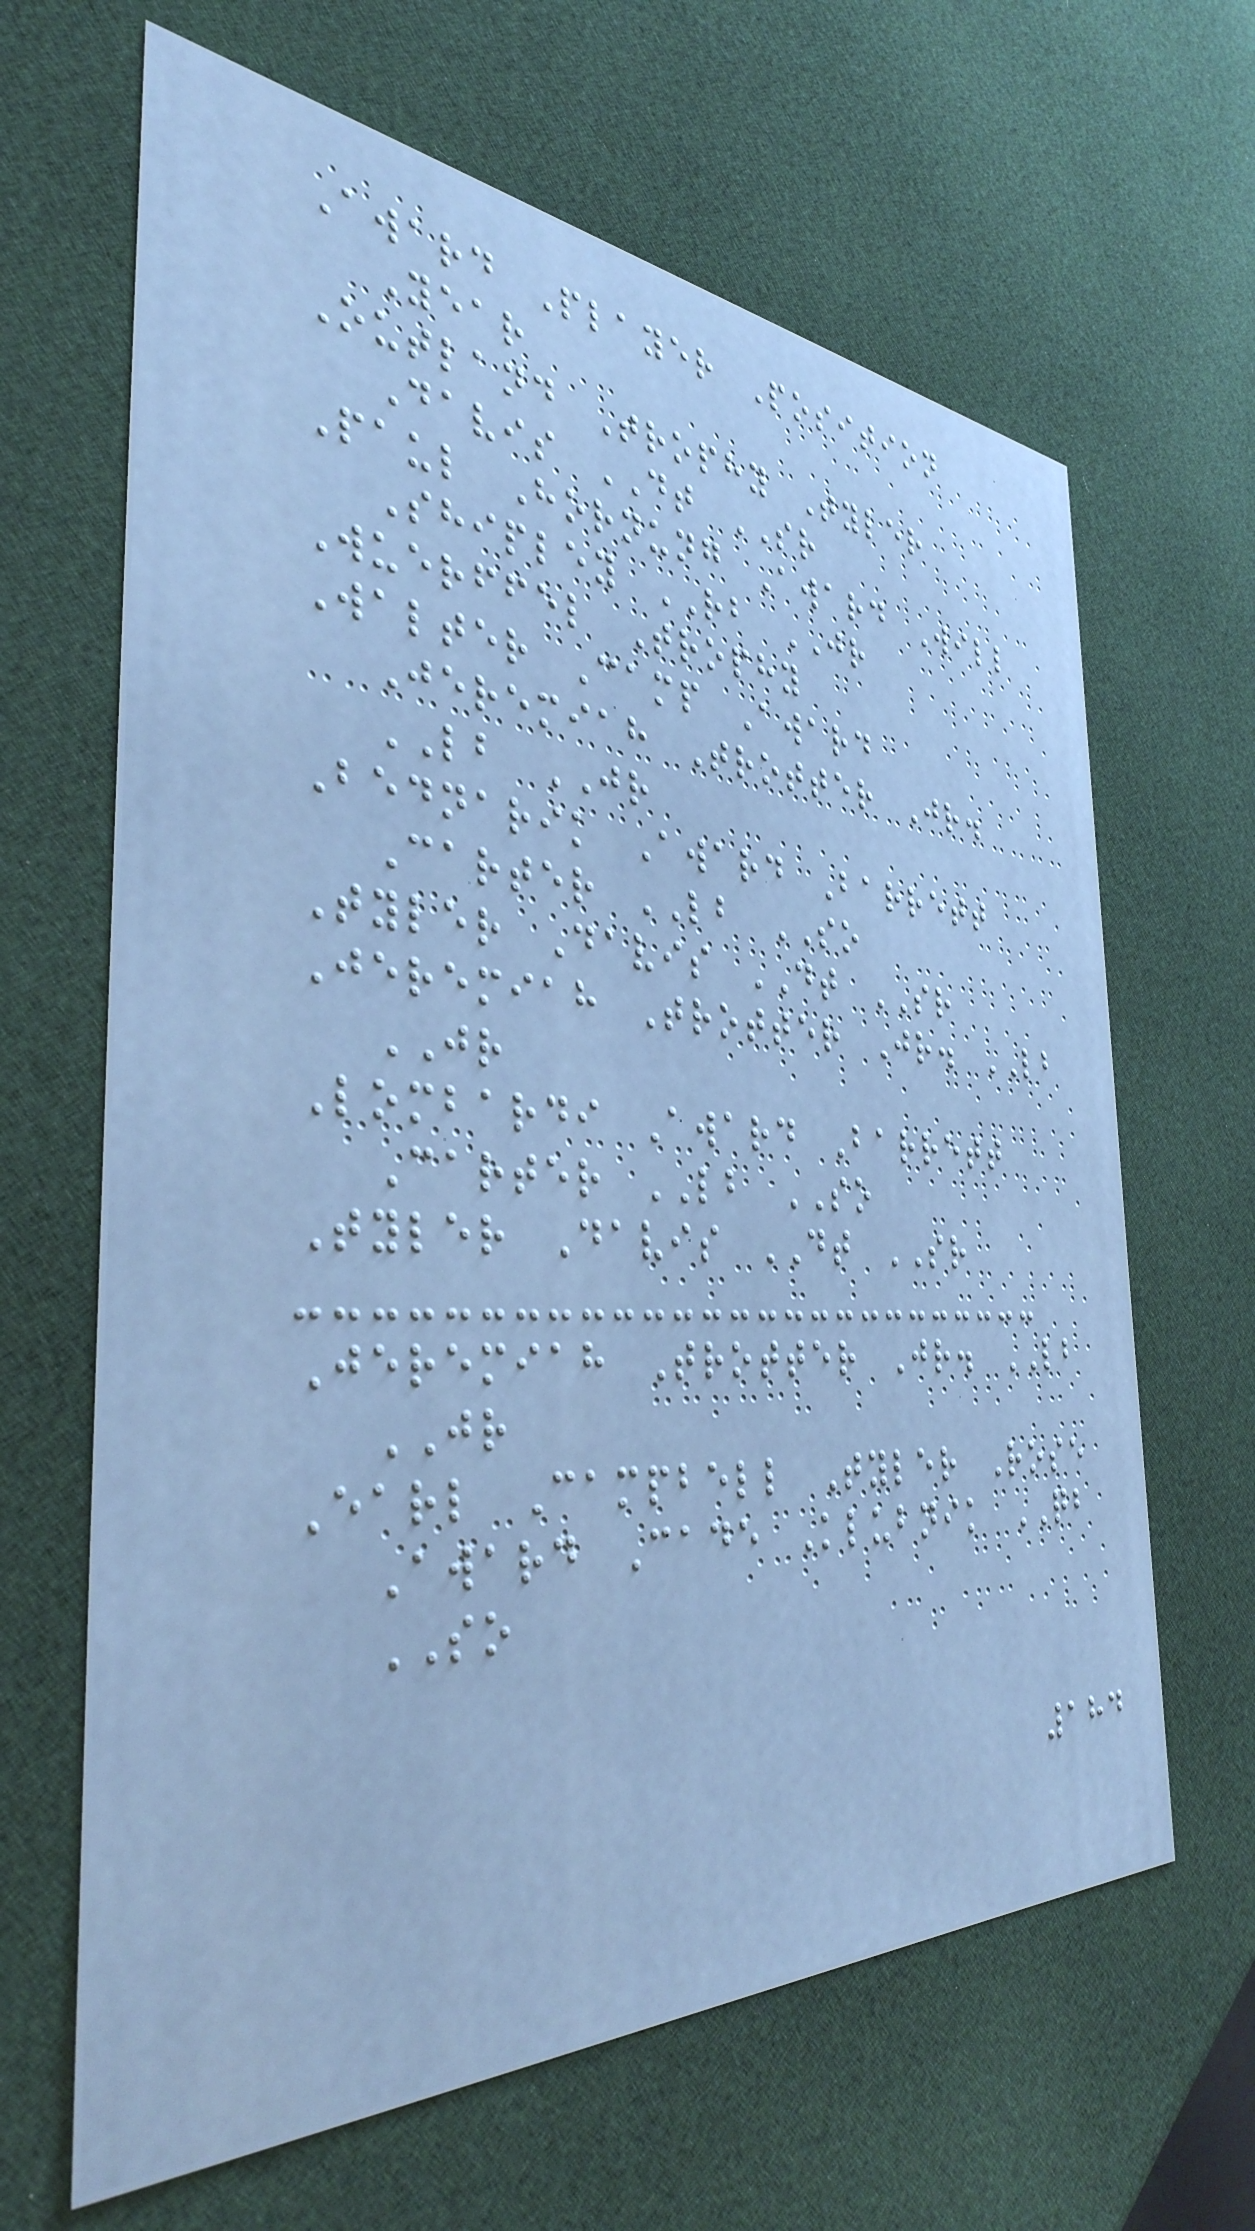Award Player Position
Year
Outland Trophy Tyler
Davis DT SR
Paul Hornung Award Will
Shipley RB JR
Wuerffel Trophy
Walter Camp Award
Jeremiah Trotter Jr.
LB JR
Bednarik Award Barrett
Carter LB SO
Tyler Davis DT SR
Jeremiah Trotter Jr. LB
JR
Lombardi Award Barrett
Carter LB SO
Tyler Davis DT SR
Jeremiah Trotter Jr. LB
JR
Earl Campbell Tyler Rose
Award Cade Klubnik QB
SO
184
